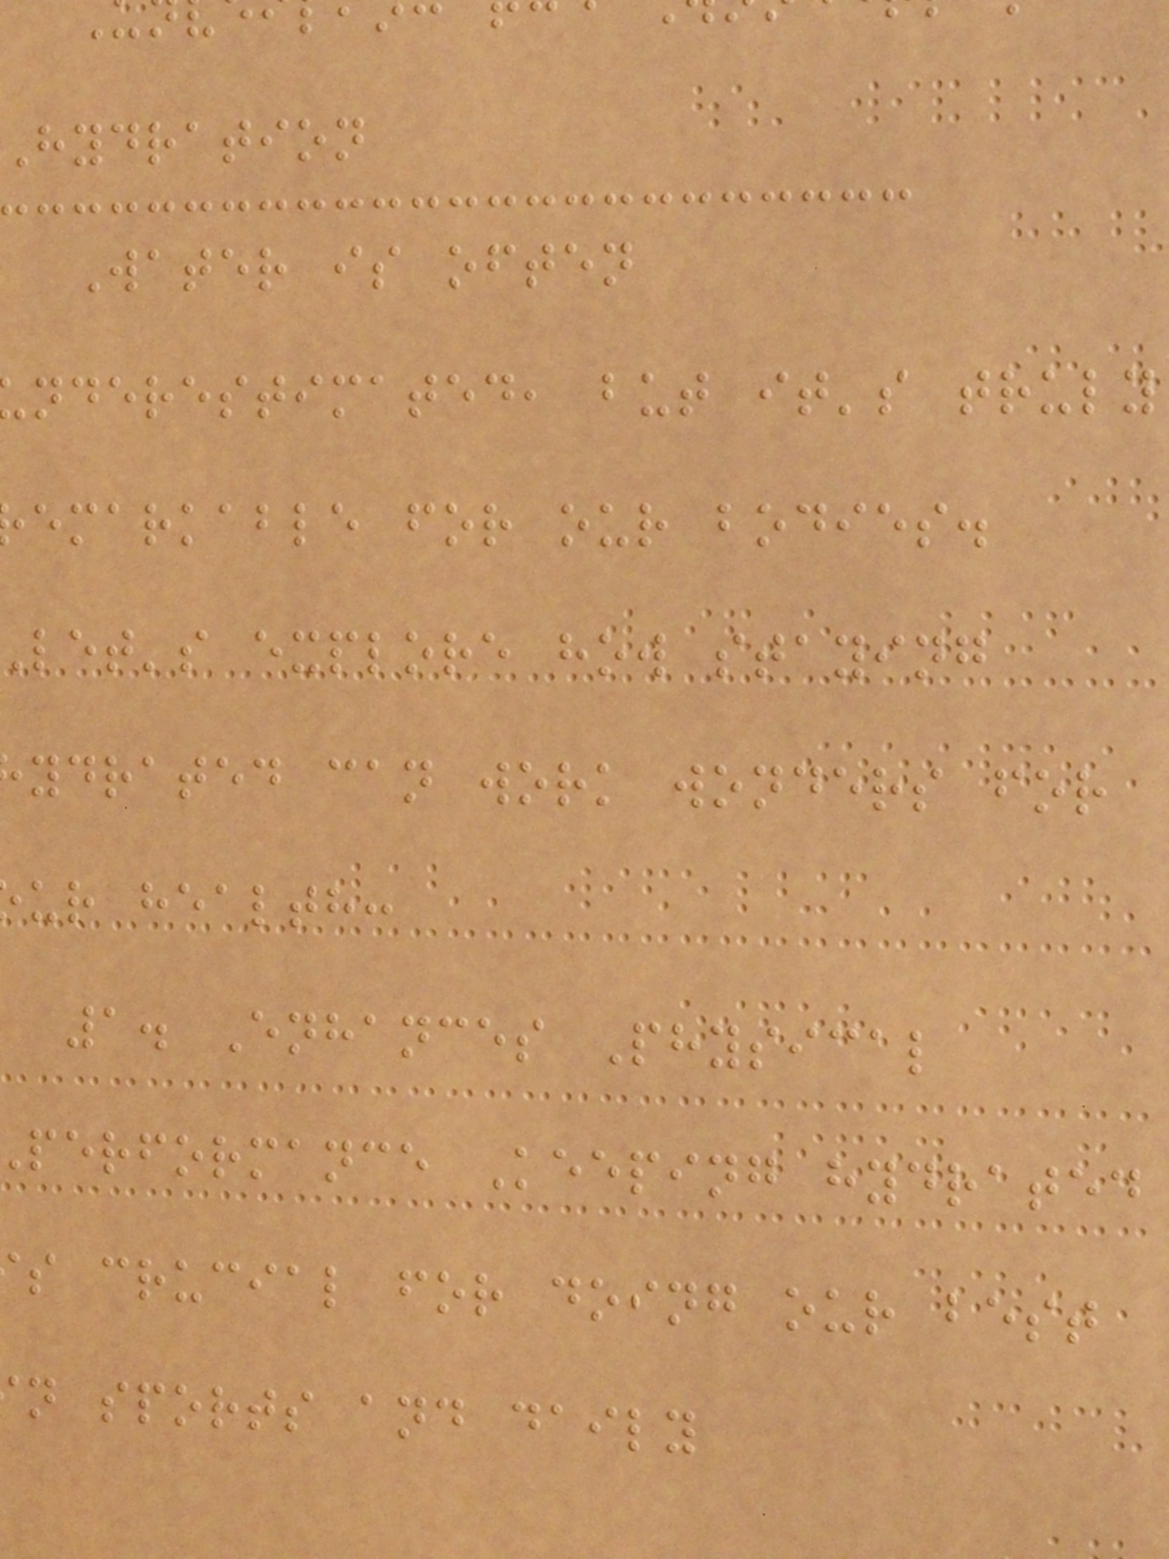Hydration
Water is often
nderestimated, but it's truly
emarkable for our bodies.
let's explore how staying
ydrated can work wonders for
ur health:
1. Enhances Physical
performance Keeping hydrated
s crucial for doing our best
n sports and daily
